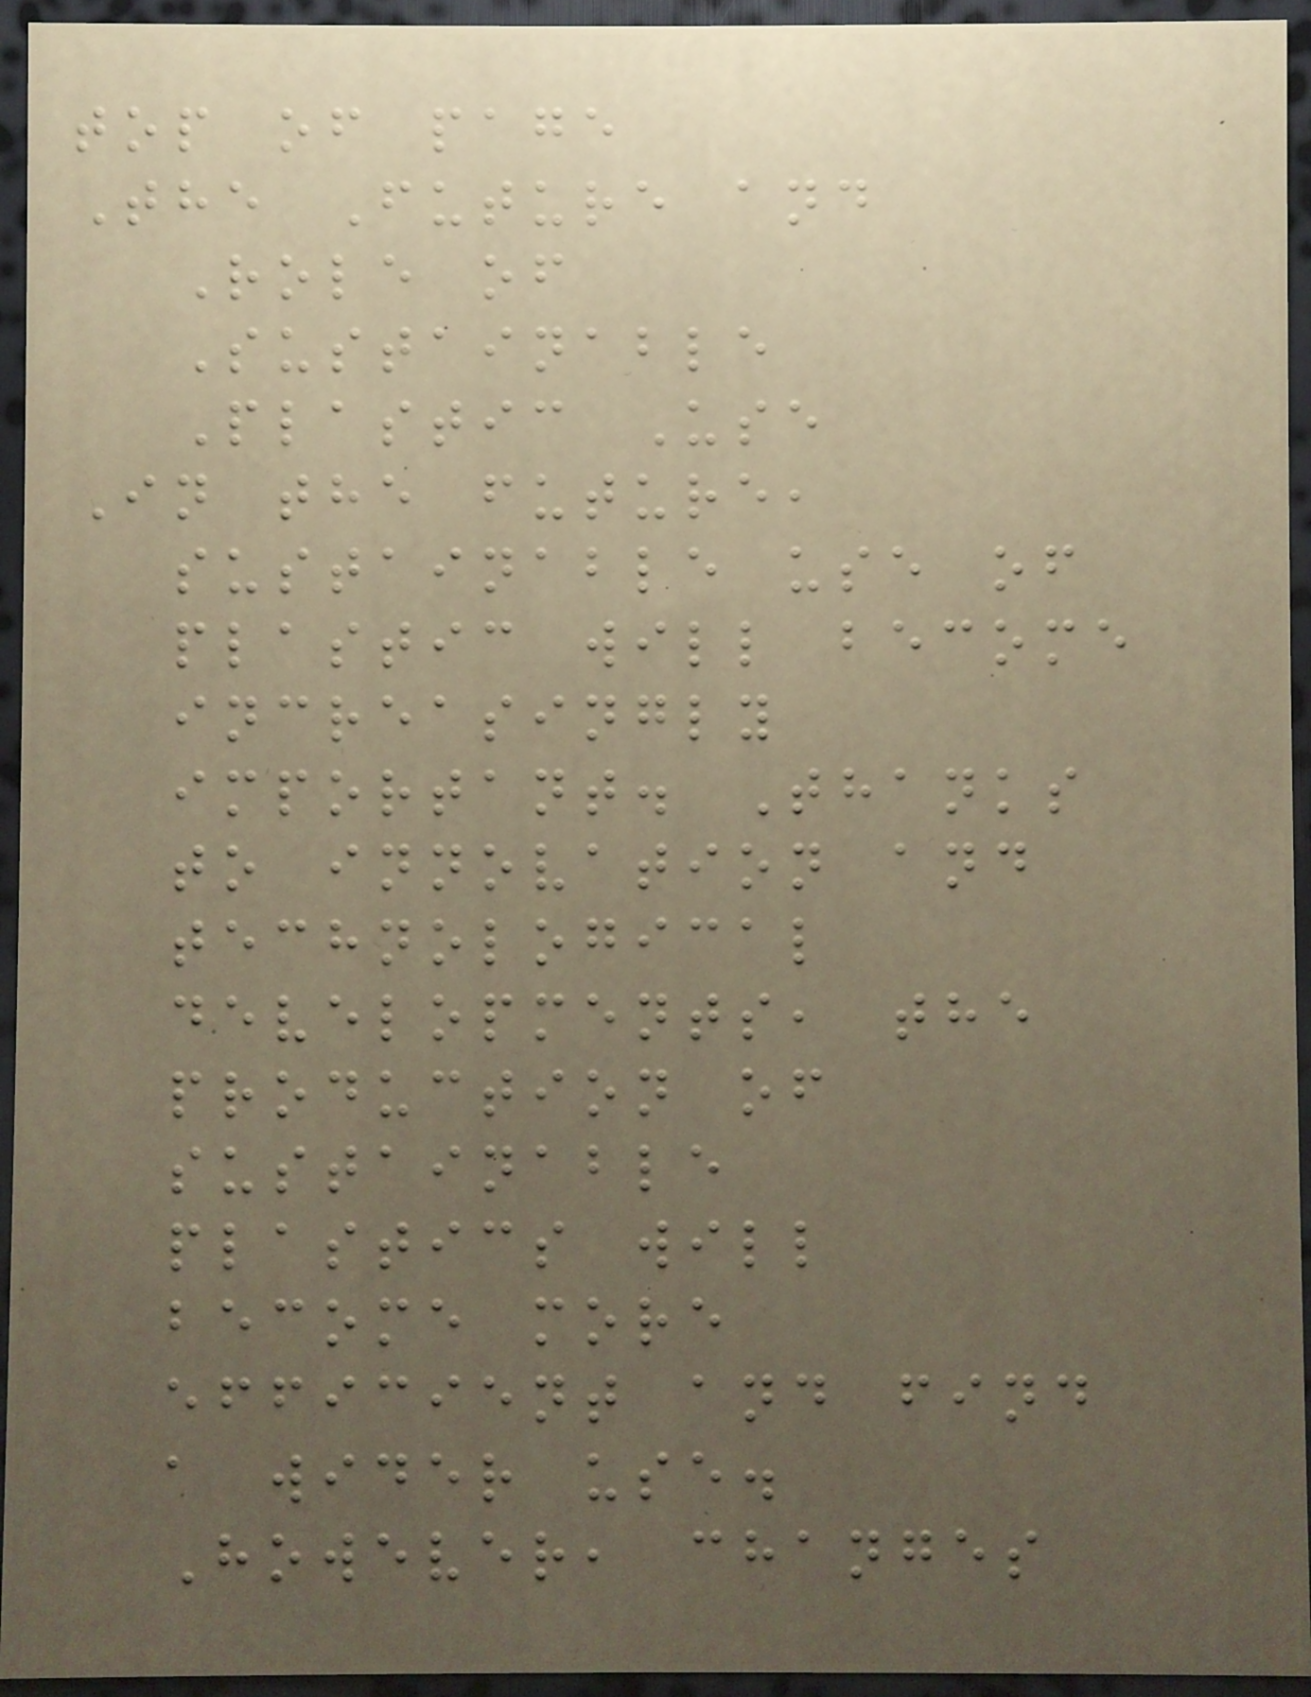top of page
The Future and
Role of
Sustainable
Plastic Use
In the future,
sustainable use of
plastic will become
increasingly
important. Thanks
to innovation and
technological
developments, the
production of
sustainable
plastics will
become more
efficient and find
a wider use.
However, changes
